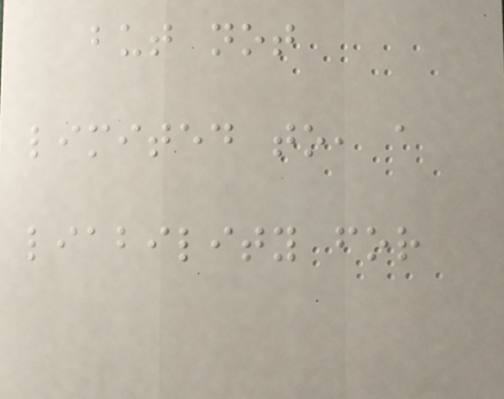but not
limited to, a
liability for
